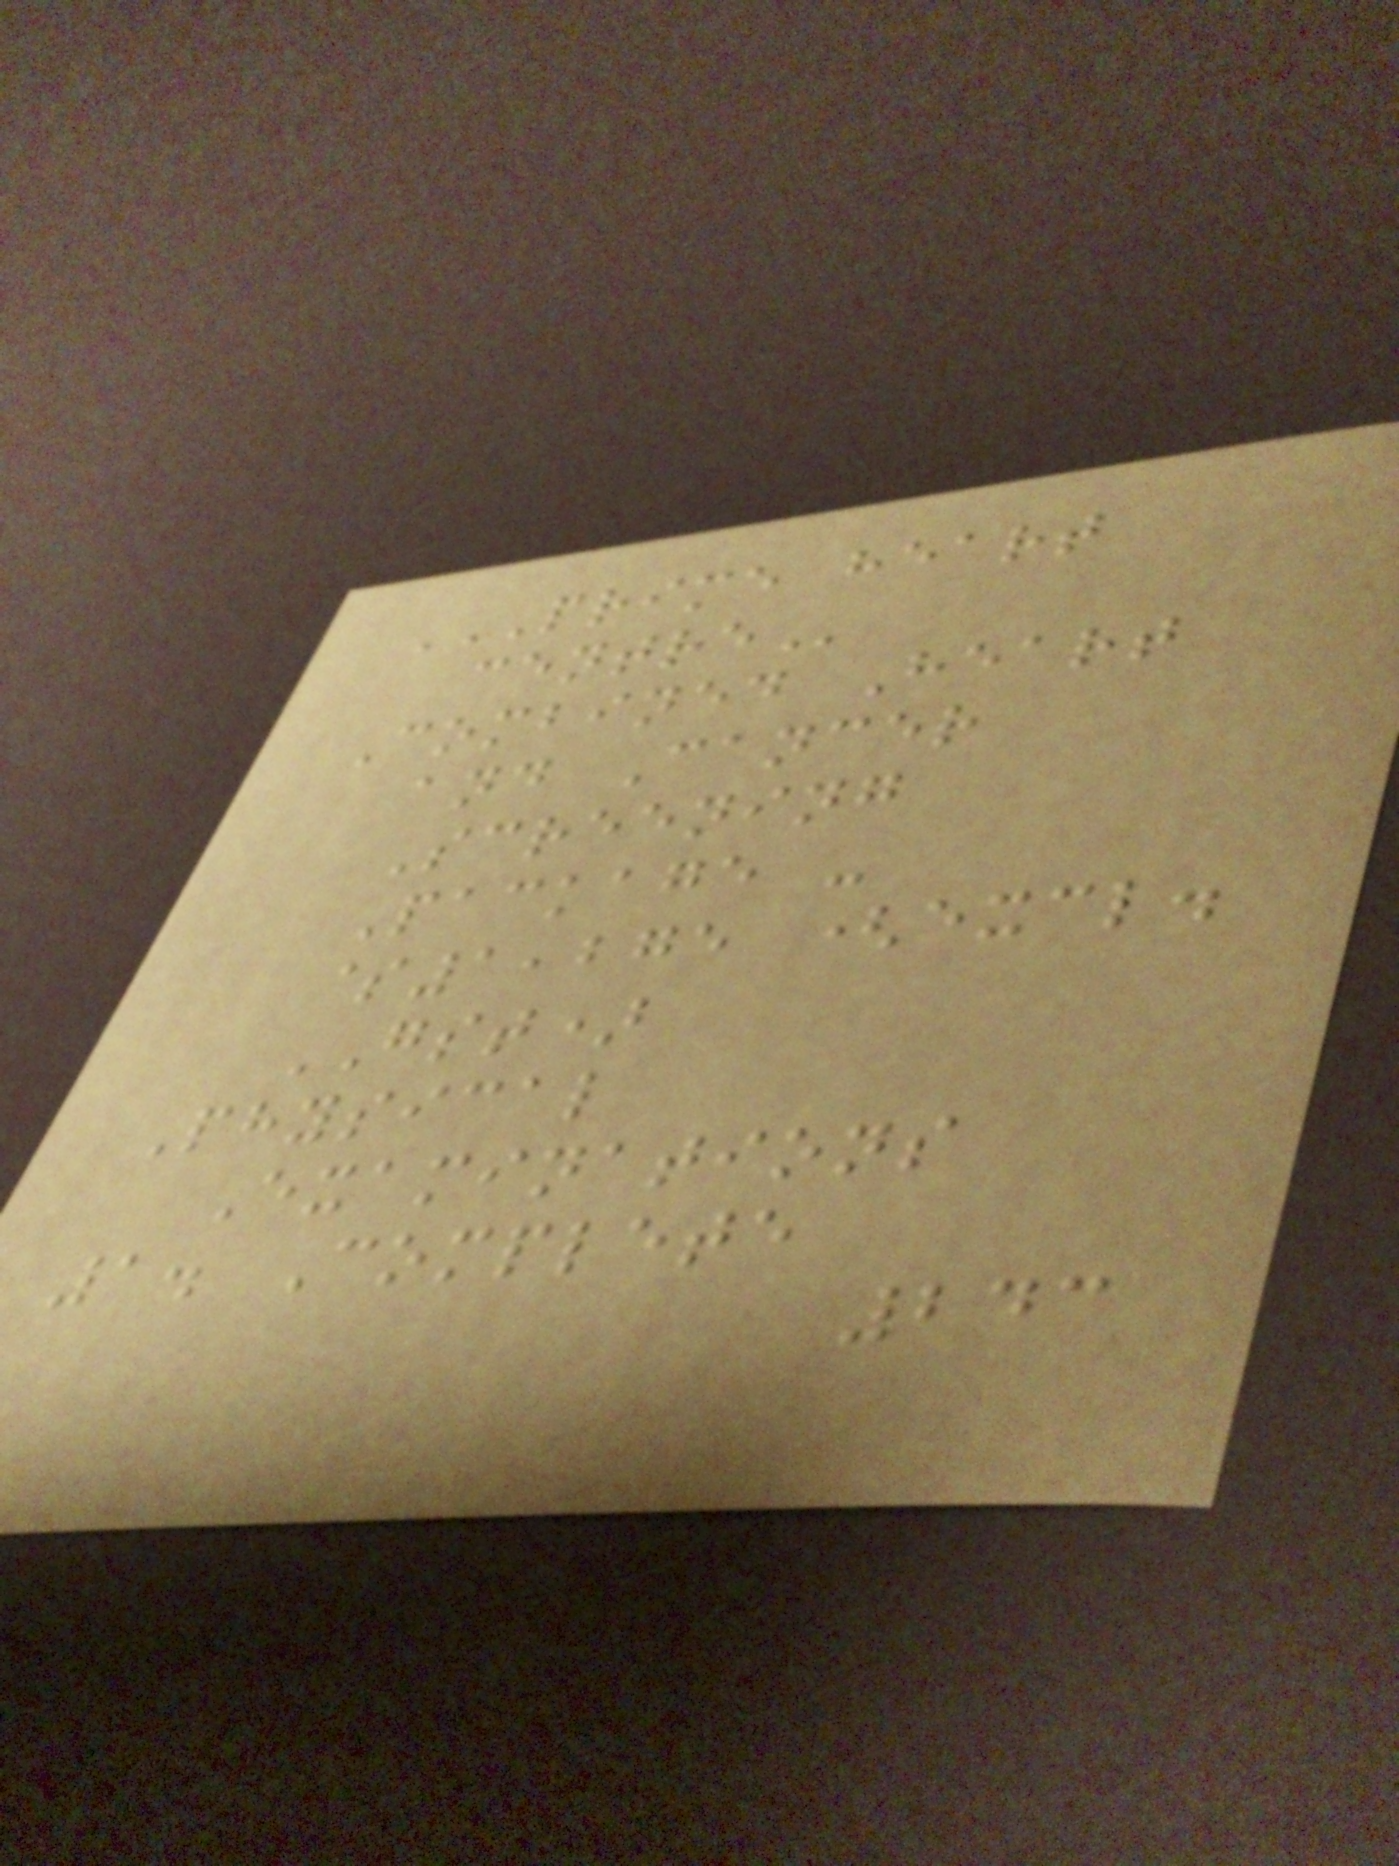PRIME HEART
CENTRE
Combined Heart
and Cancer
Screening
Package -
$1,275 (excl.
GST)
Physical
Examinations
1. Complete
243
